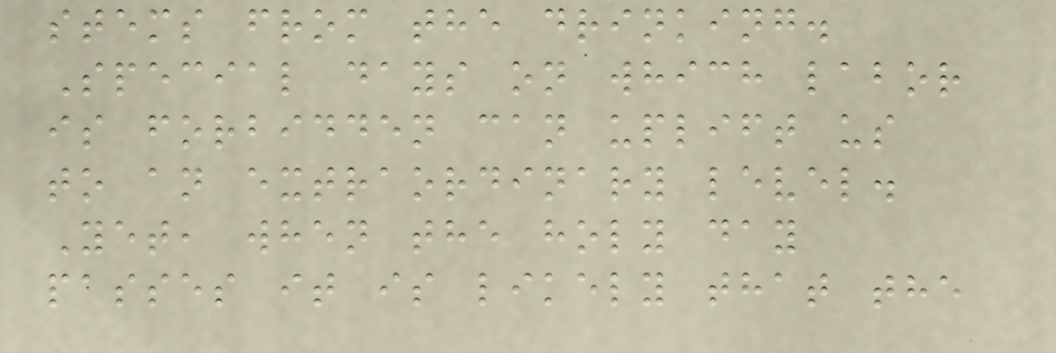stems from the drinking.
Special days on which labor
is forbidden can uplift us
to an extraordinary level.
Yet, when the holy day
passes it is likely that the
